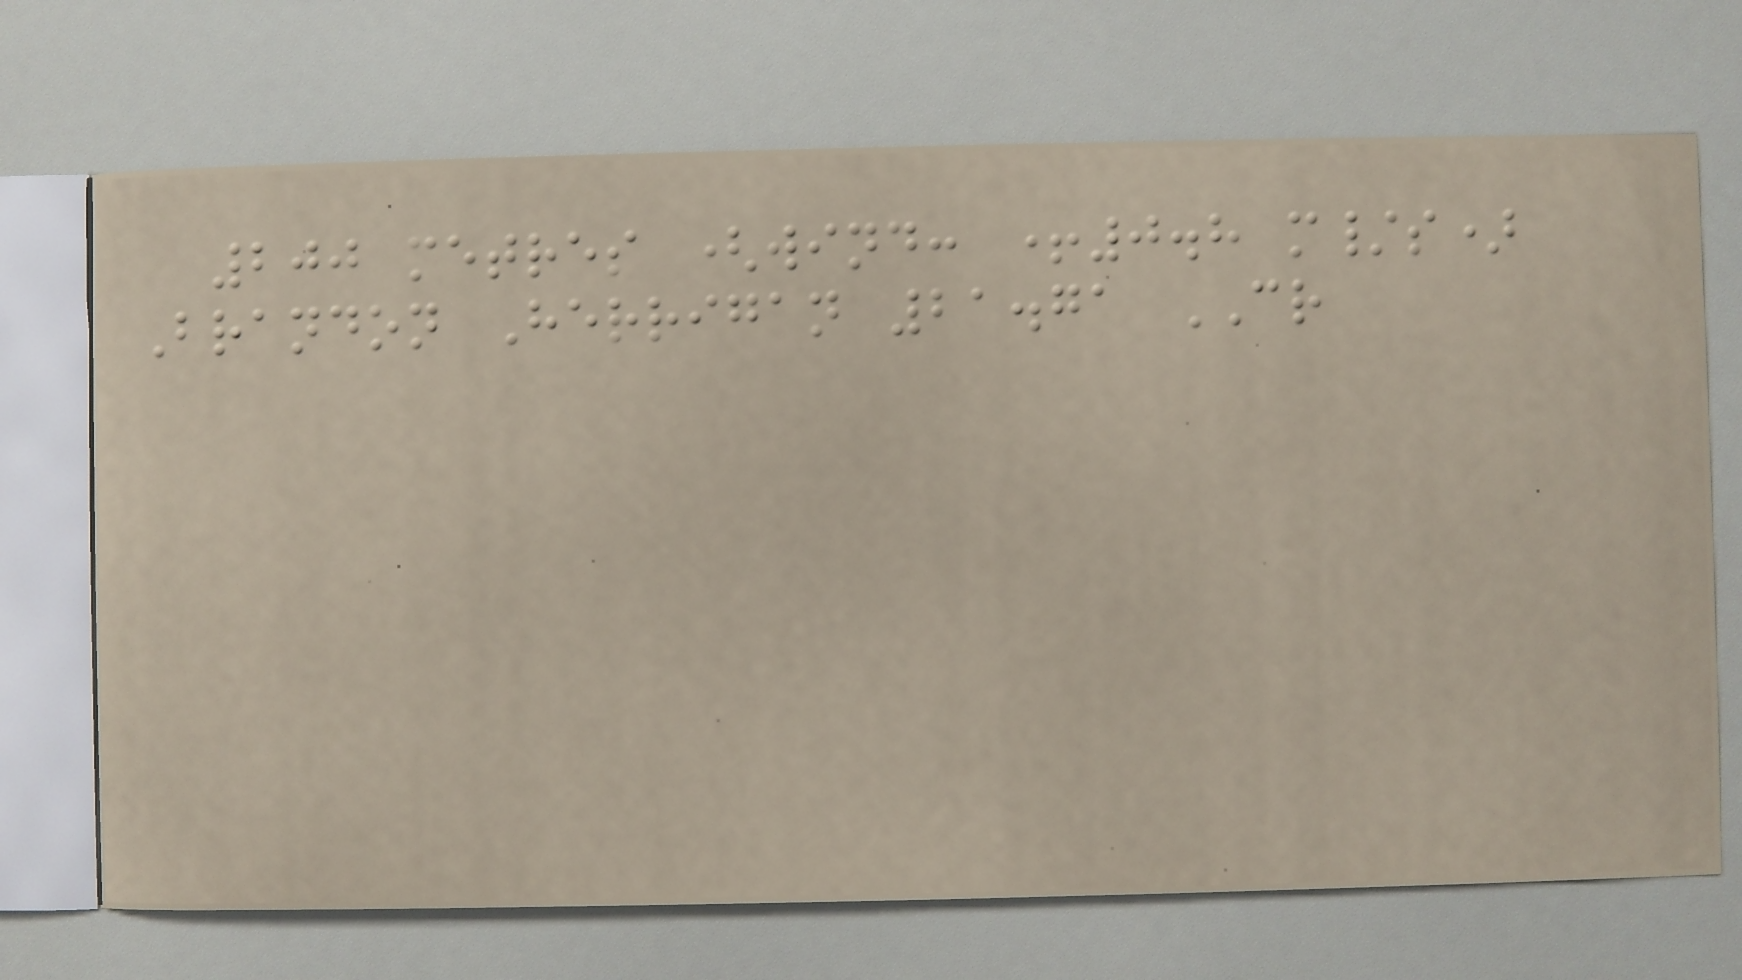200 metres (wind: +0.8 m/s)
Brandon Herrigan 21.71 CR
